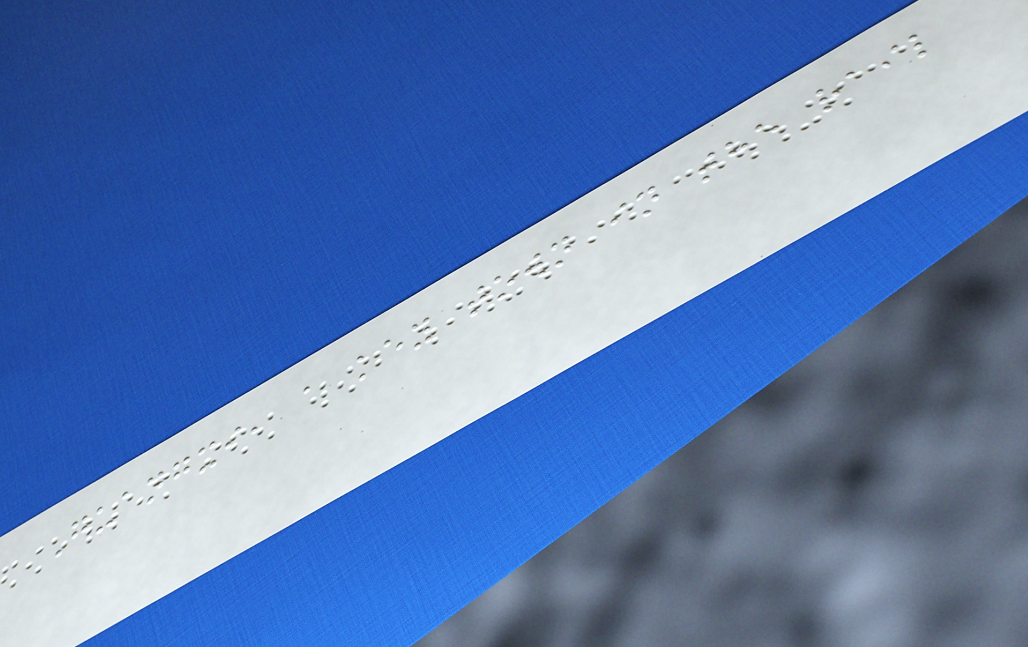Guangxi, a key town in the rail
